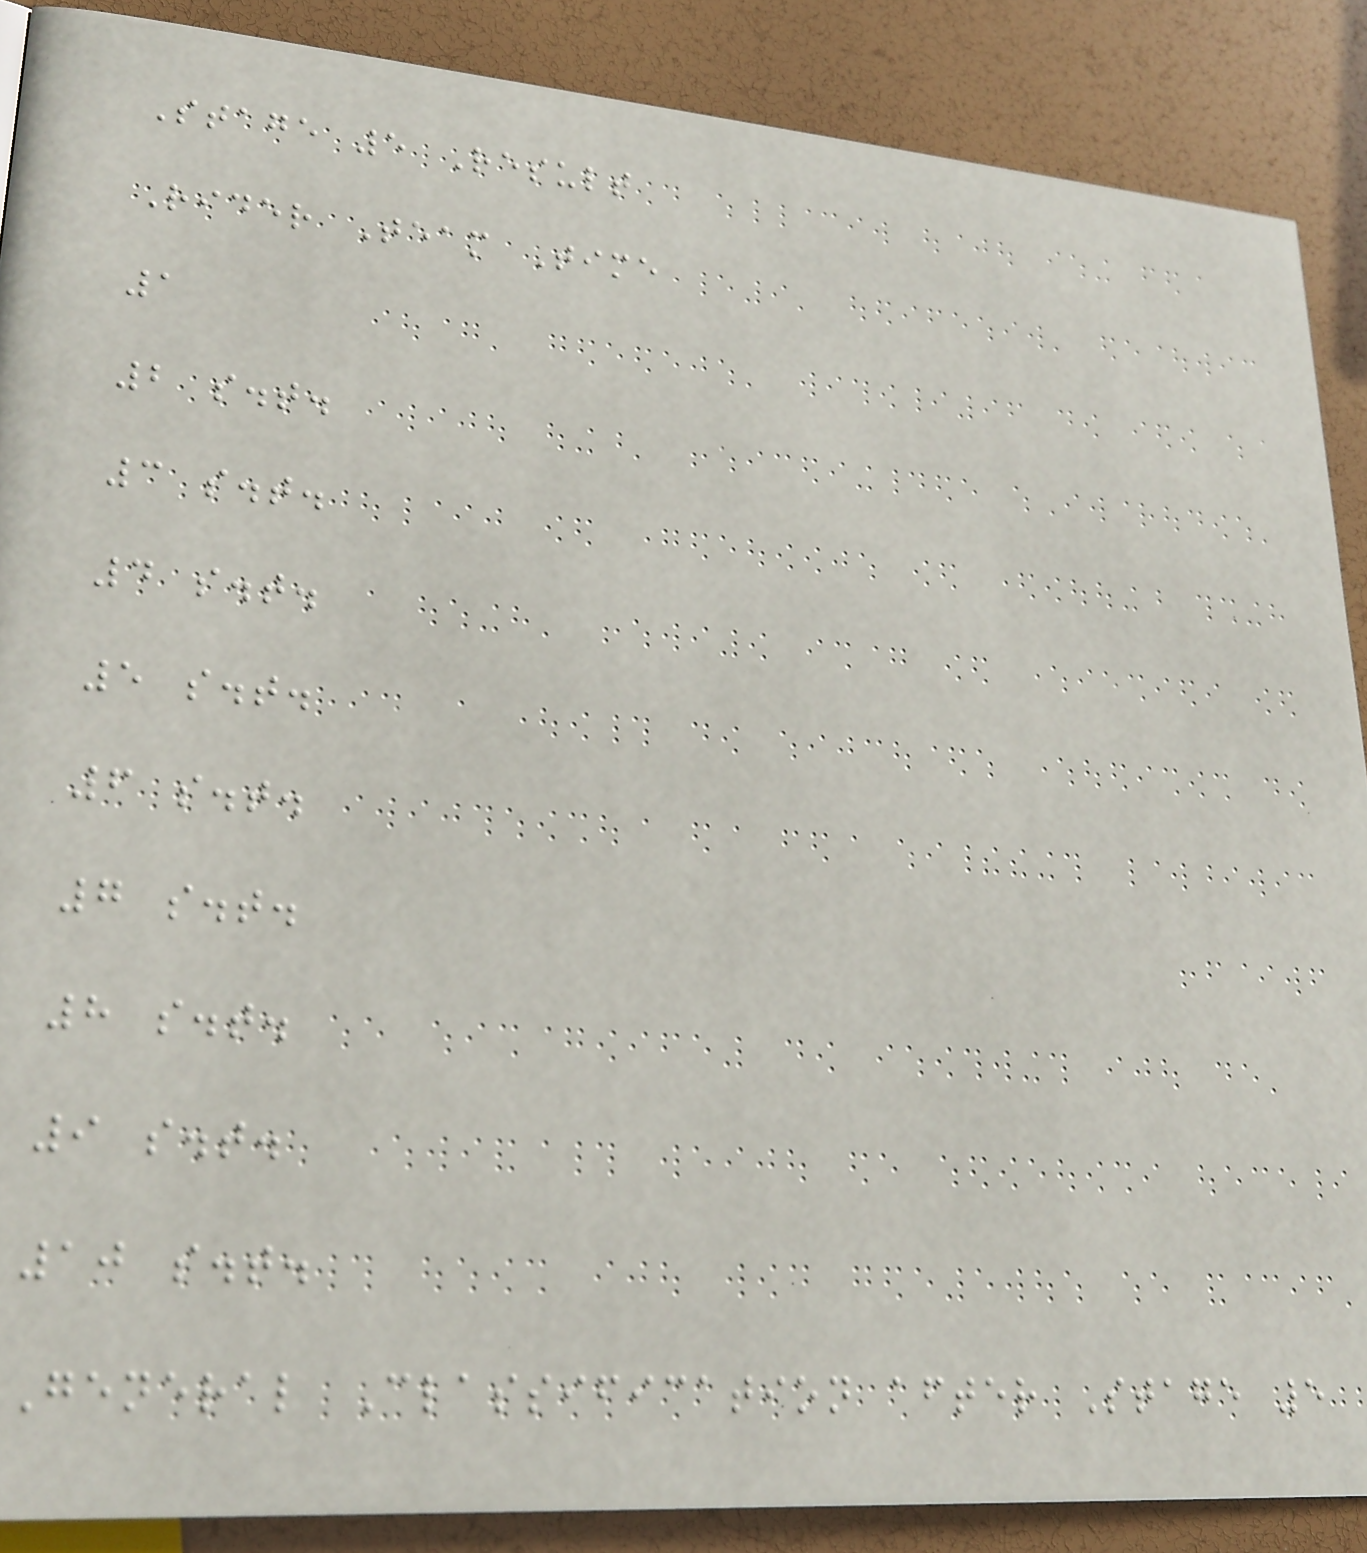Stage 5 Result
Rider Team Time
1
2 s.t.
3 s.t.
4 s.t.
5 s.t.
6 s.t.
7 s.t.
8 s.t.
9 s.t.
10 s.t.
General Classification after Stage 5
